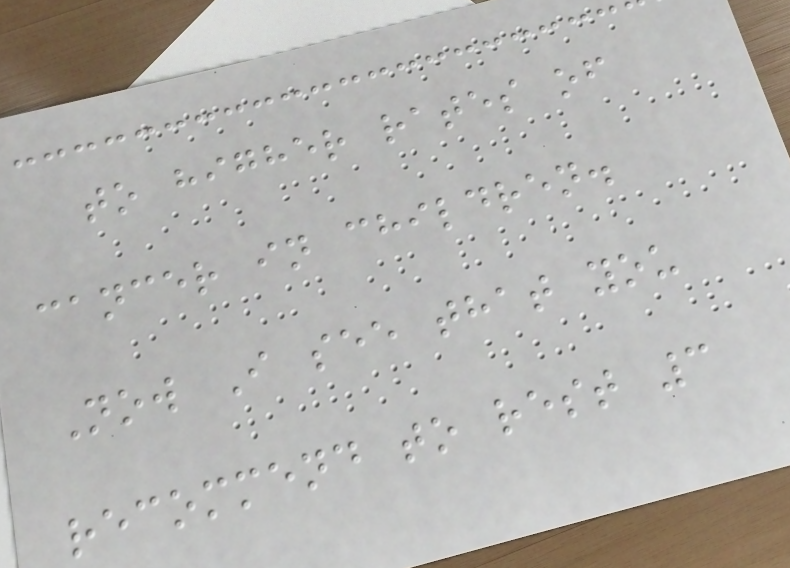to higher rates of
cancer in children.
Now I see that you
recommend to rest 3
